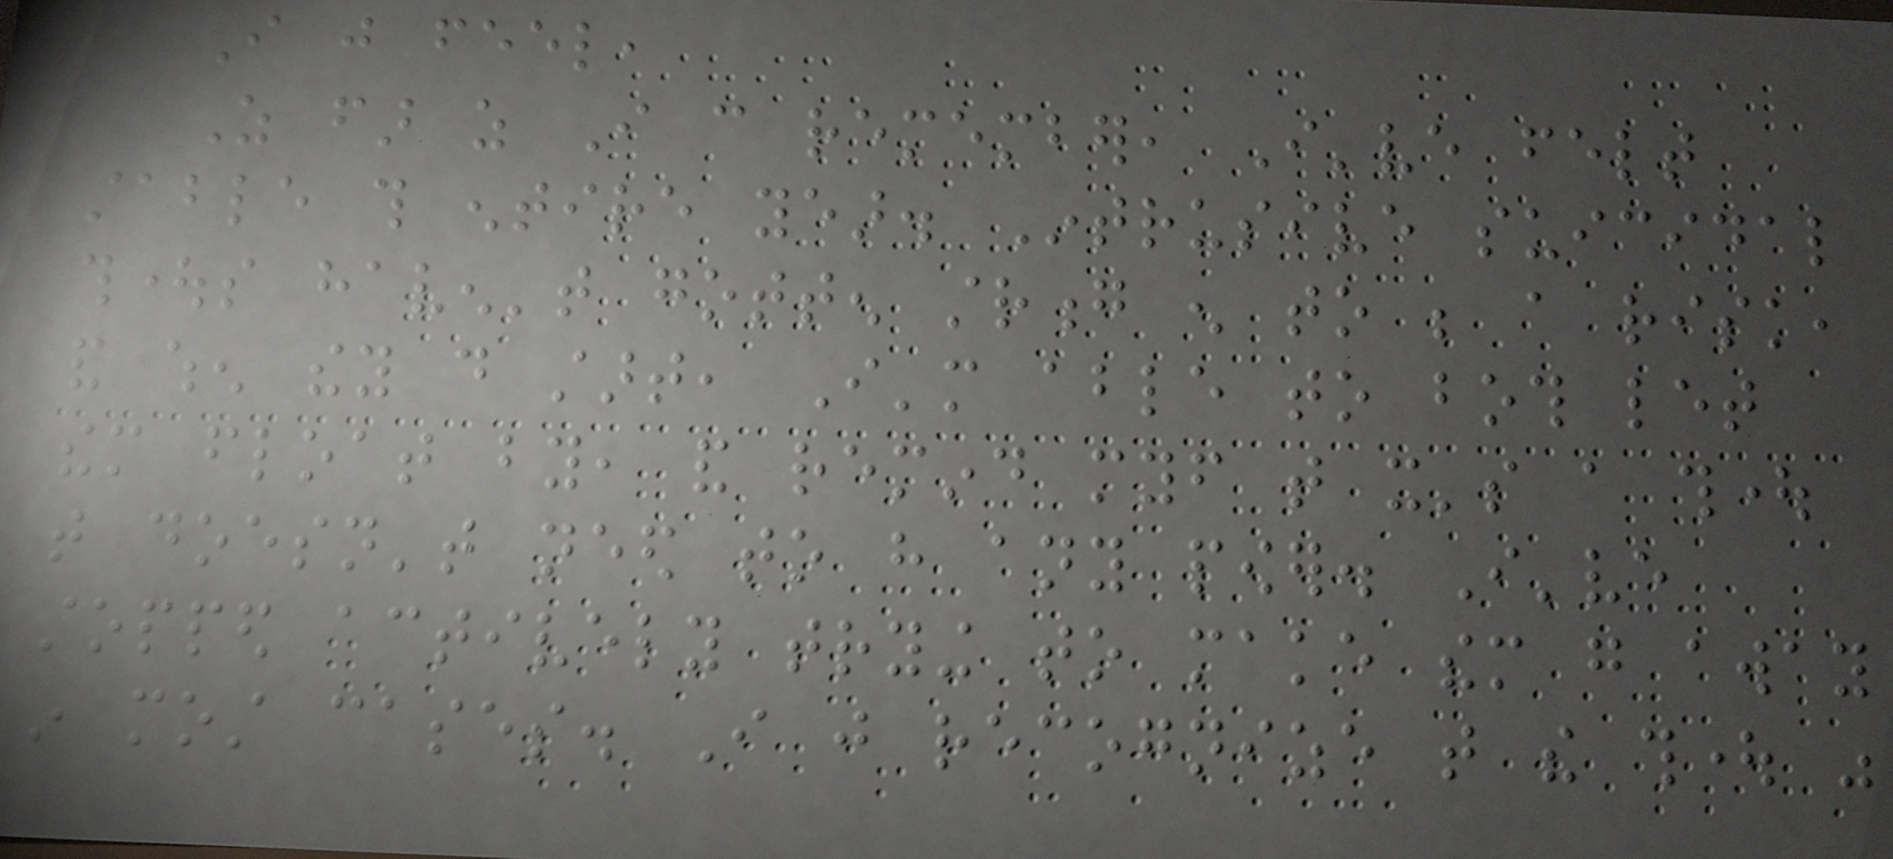I just feel,
As far as I can remember, I've felt
stable this entire year. Intrusive suicidal
thoughts haven't gotten strong enough to be a risk,
and when they do start, I'm able to both let
them float by, and remind myself that it's a thought
that doesn't need to have any power. I've
stopped actively trying to make them go away
in most cases. I just recognize that the thought was
